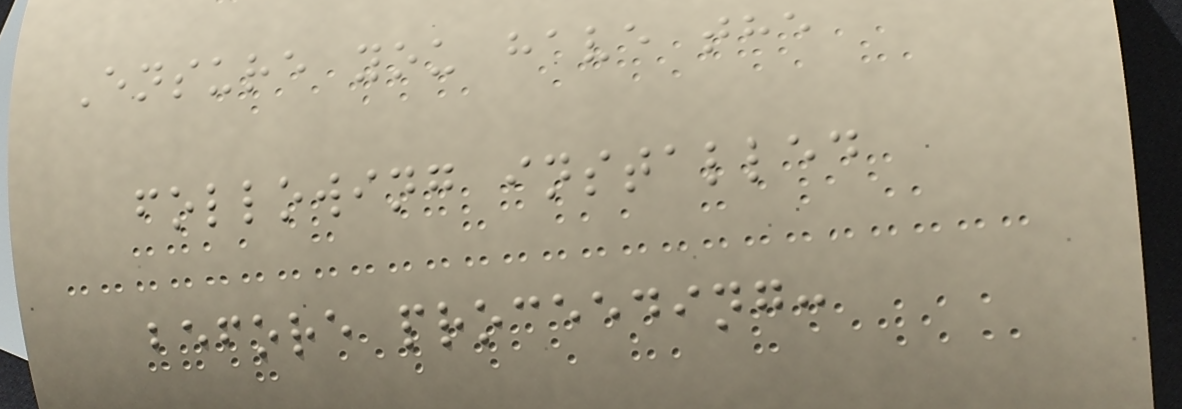Ensure you have the
following installed
before proceeding:
